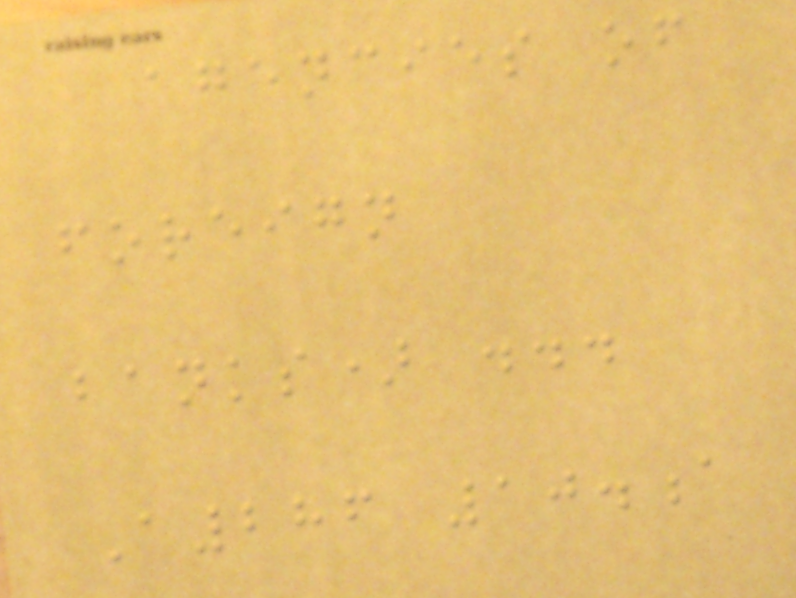agencies of
foreign
banks) ...
A286 10.a
